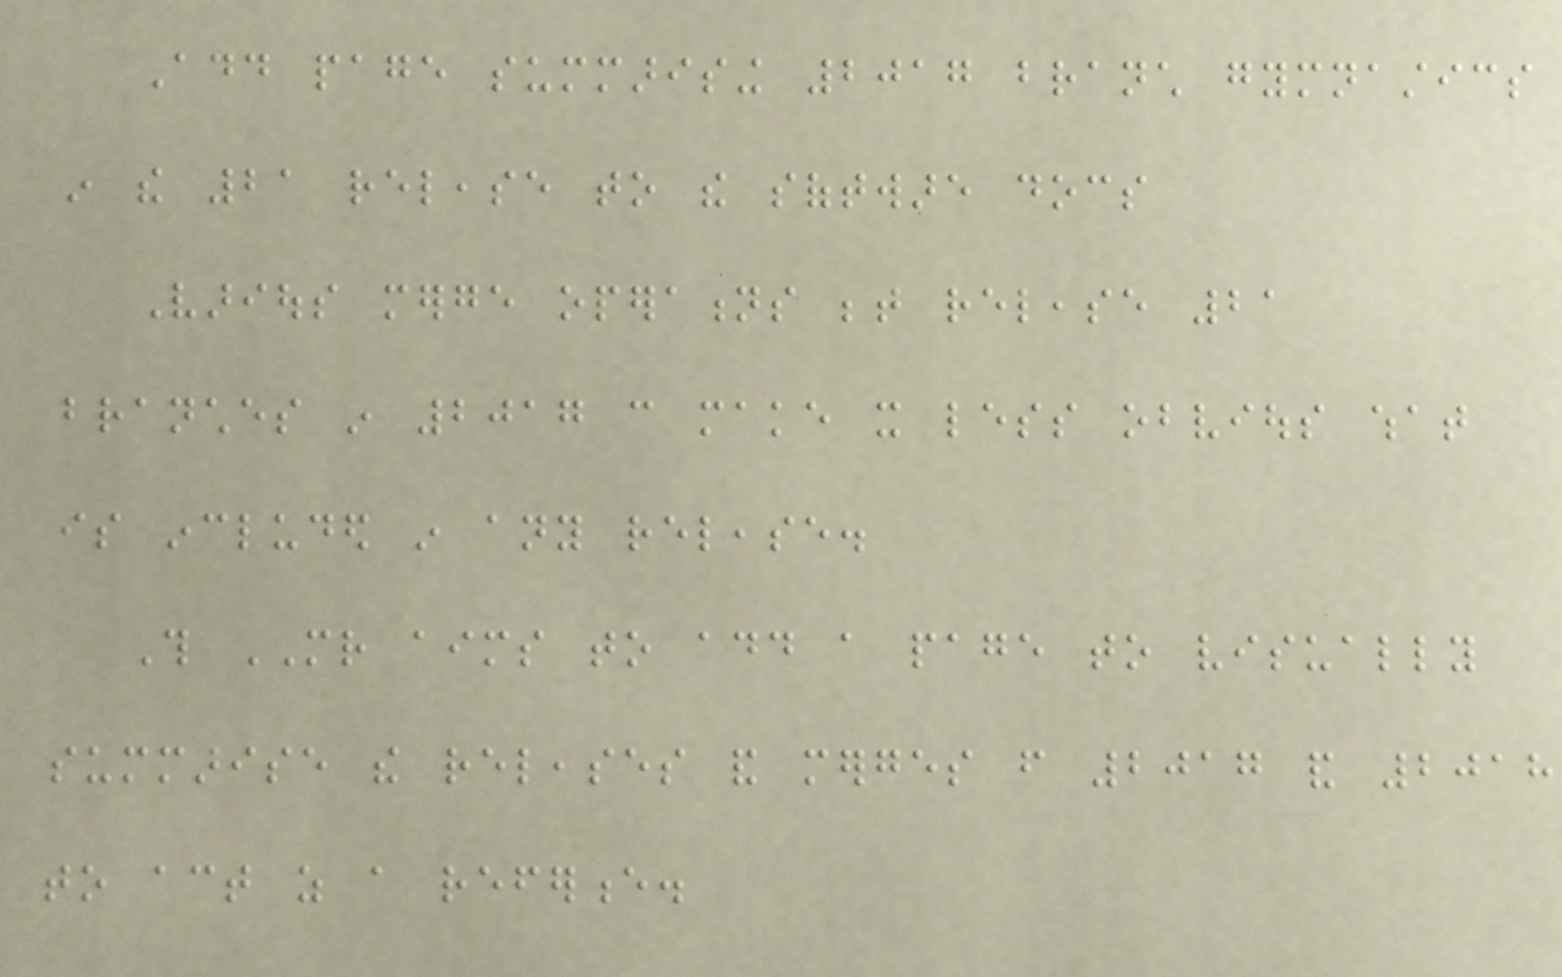Add page summarising 2017 branch gymnastics
in the 21 release to the software docs
Various merge operations between release 21
branches in 2017 can make it less obvious what
is included in any release.
This MR aims to add a page to visually
summarise the releases and merges from 2017 and 2018
to act as a reference.
